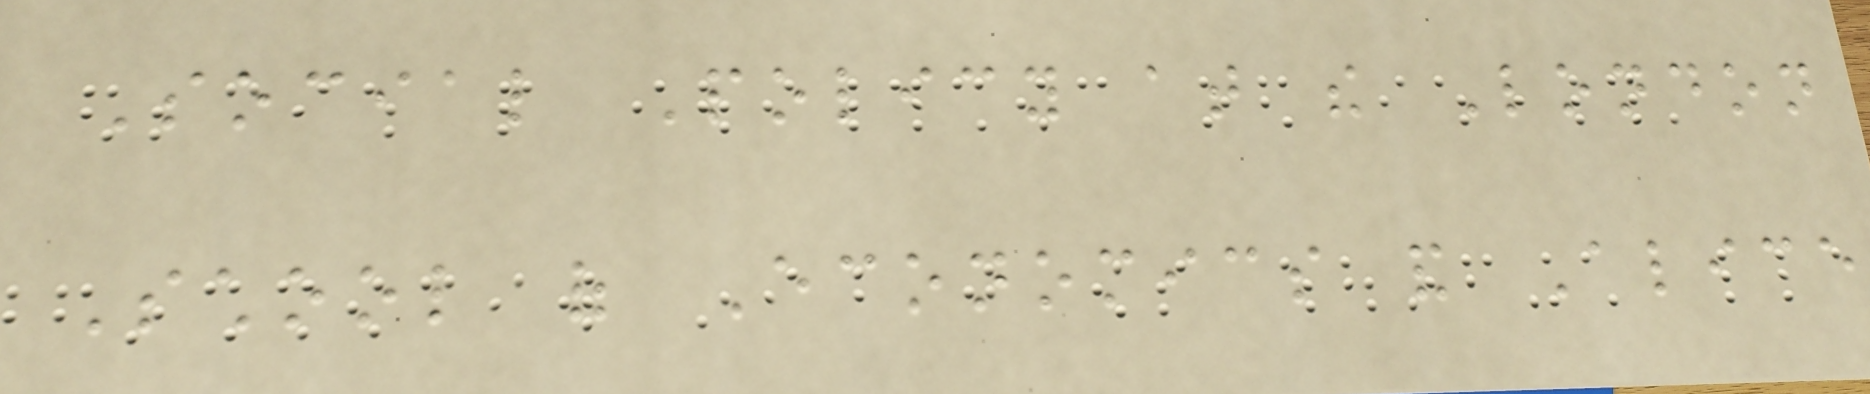Social Policy at the London
School of Economics and Alice
